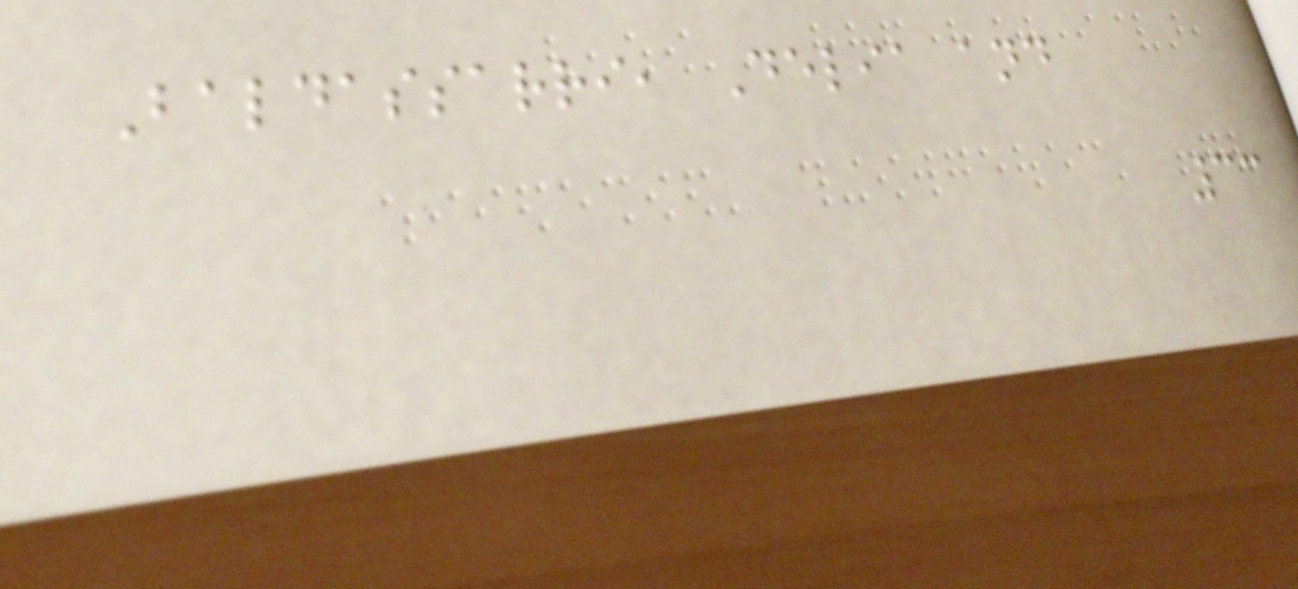Baldassarri, Delia and
33
